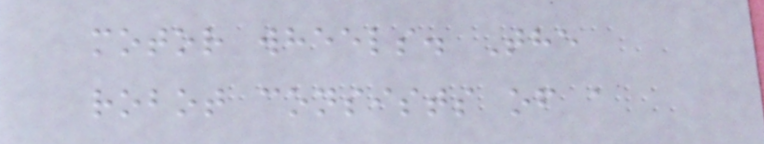motor wheels. The
robot consists of a
